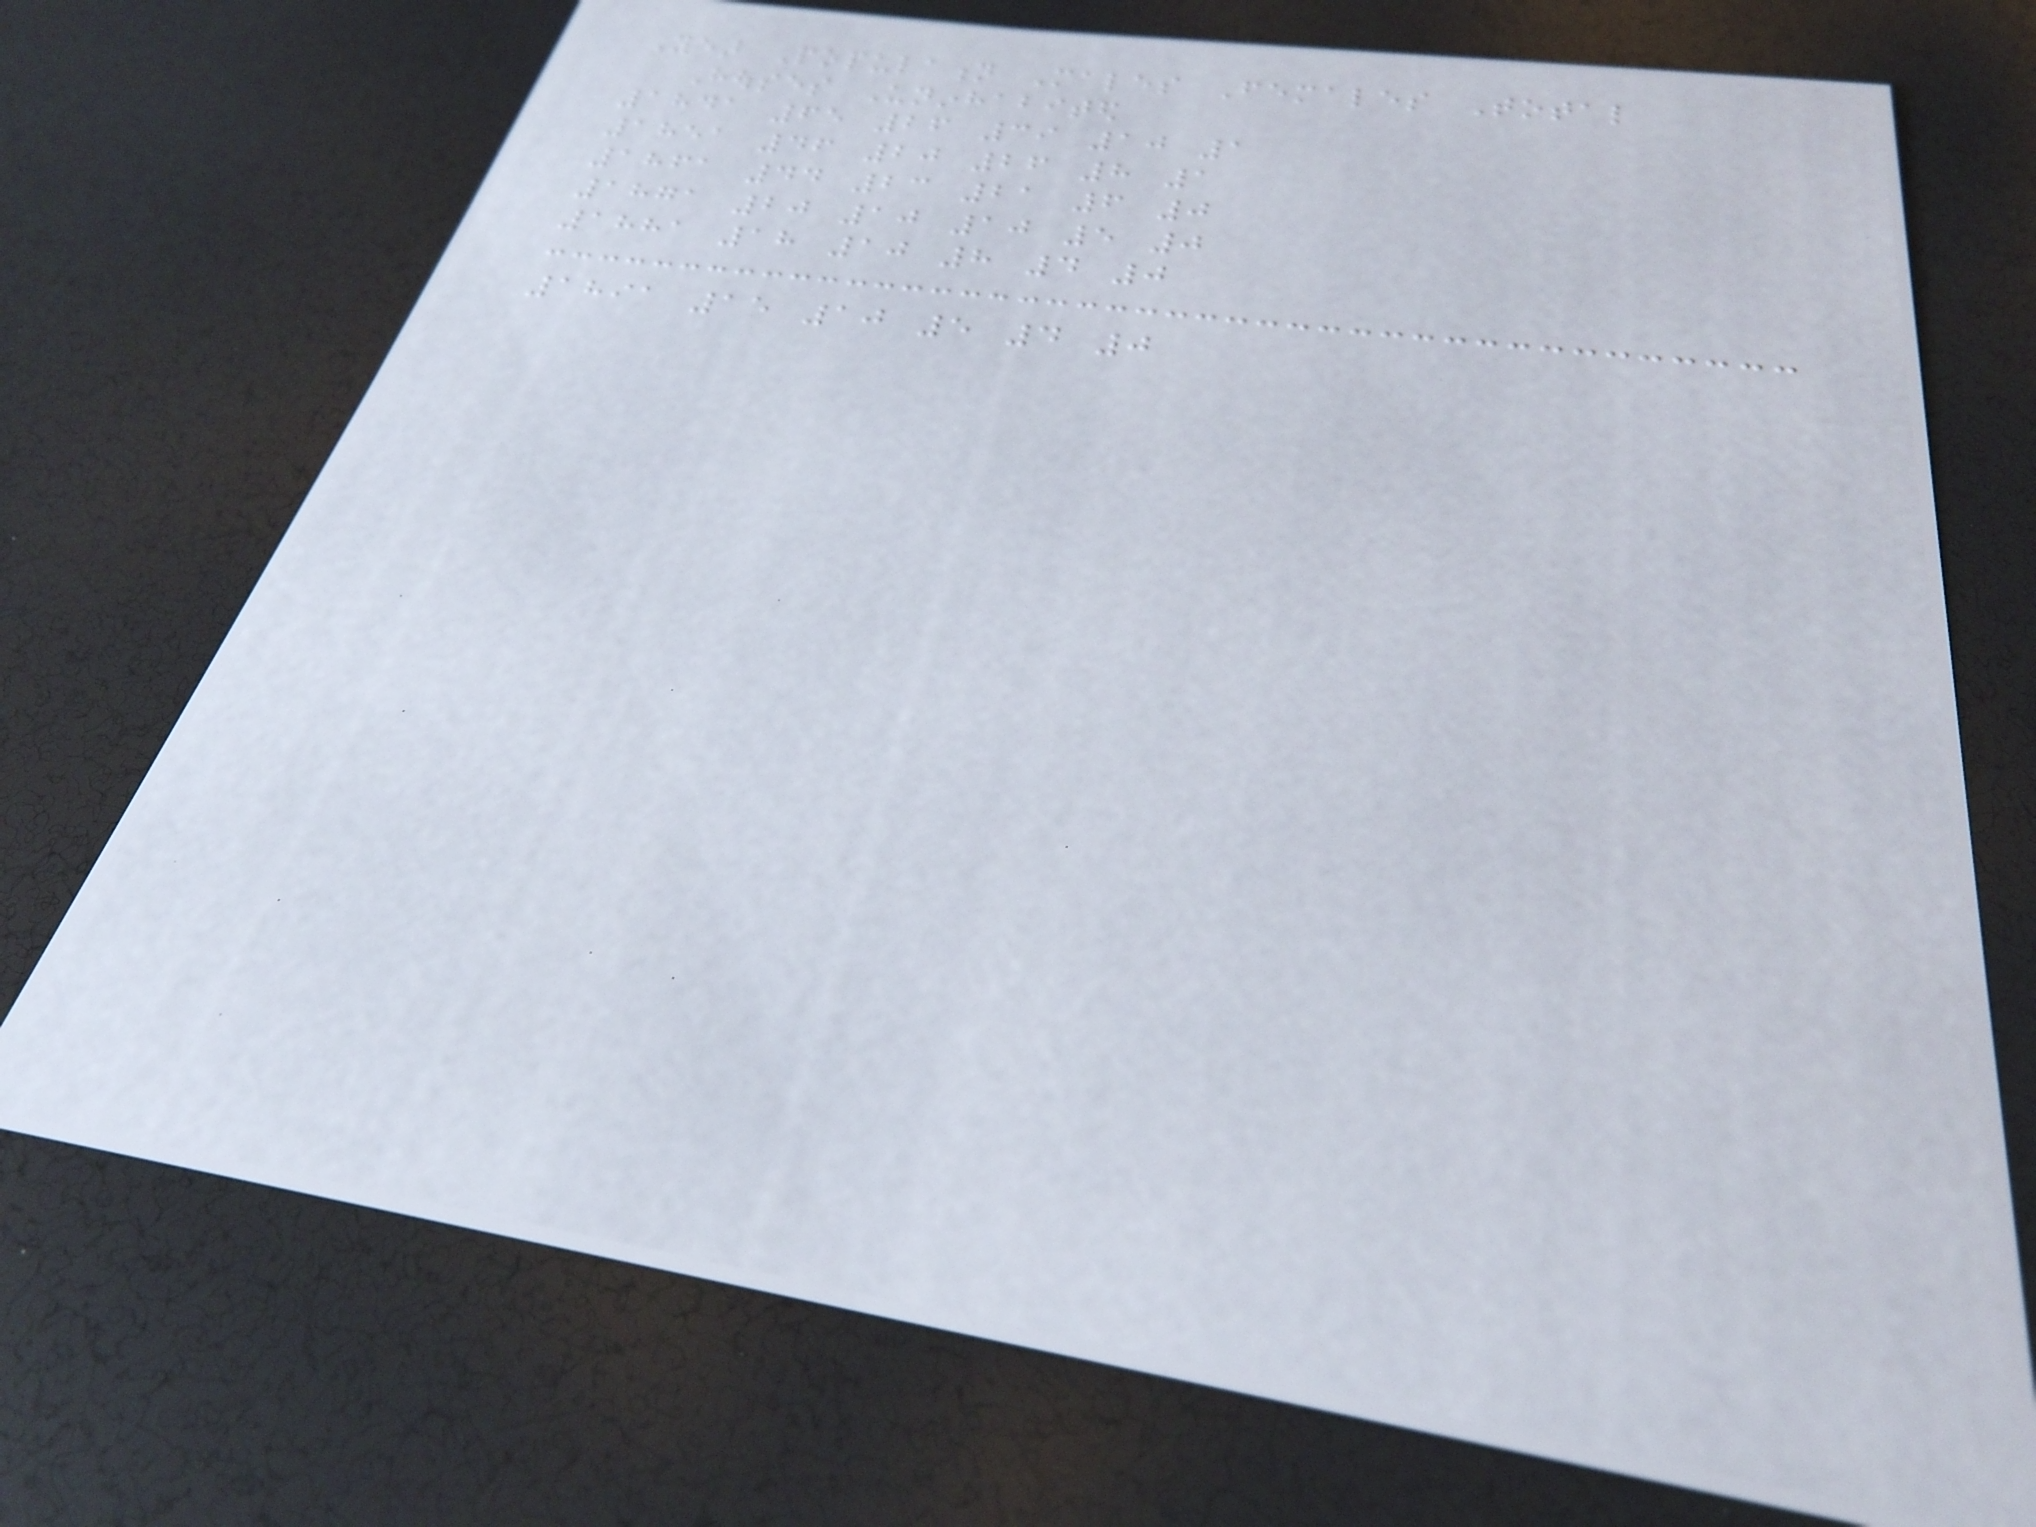Year Population Males Females Total
Houses Uninhabited
1841 65 26 39 10 1
1851 46 20 26 8 1
1861 44 23 21 6 0
1871 20 10 10 5 0
1881 18 10 8 4 0
1891 15 10 5 4 0
